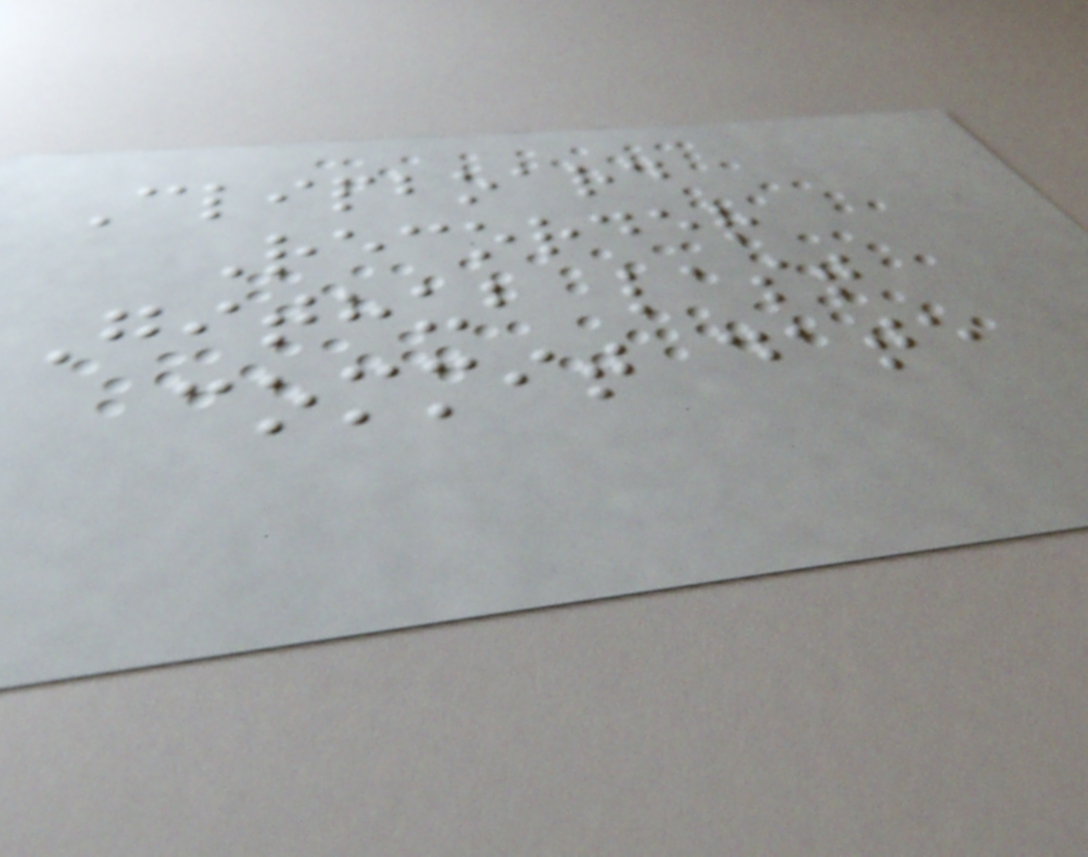Clipboard
Recorder
Github last
commit date
